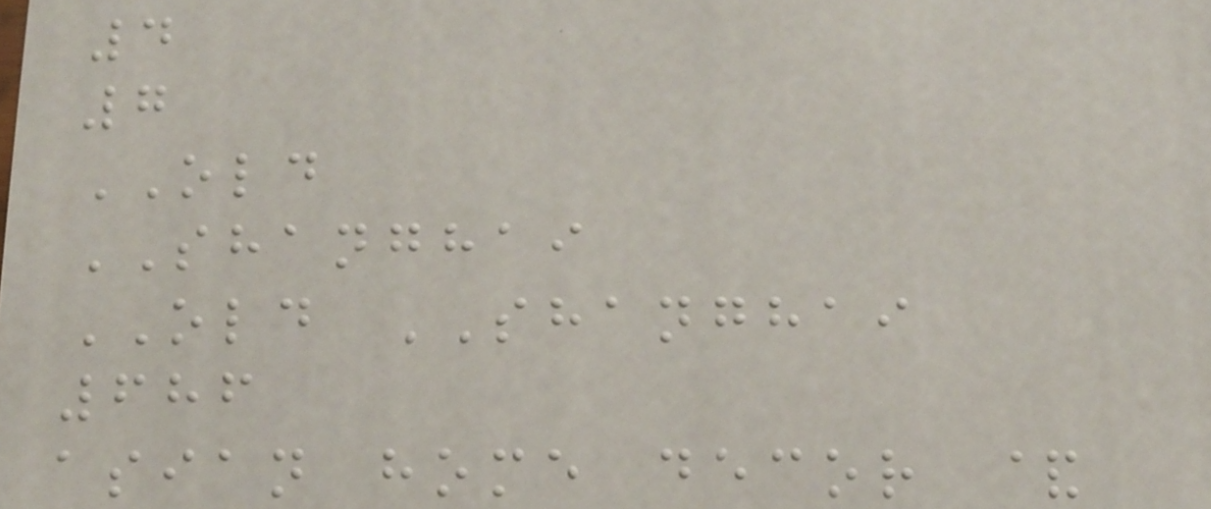4
7
OLD
SHANGHAI
OLD SHANGHAI
686
asian home decor &
